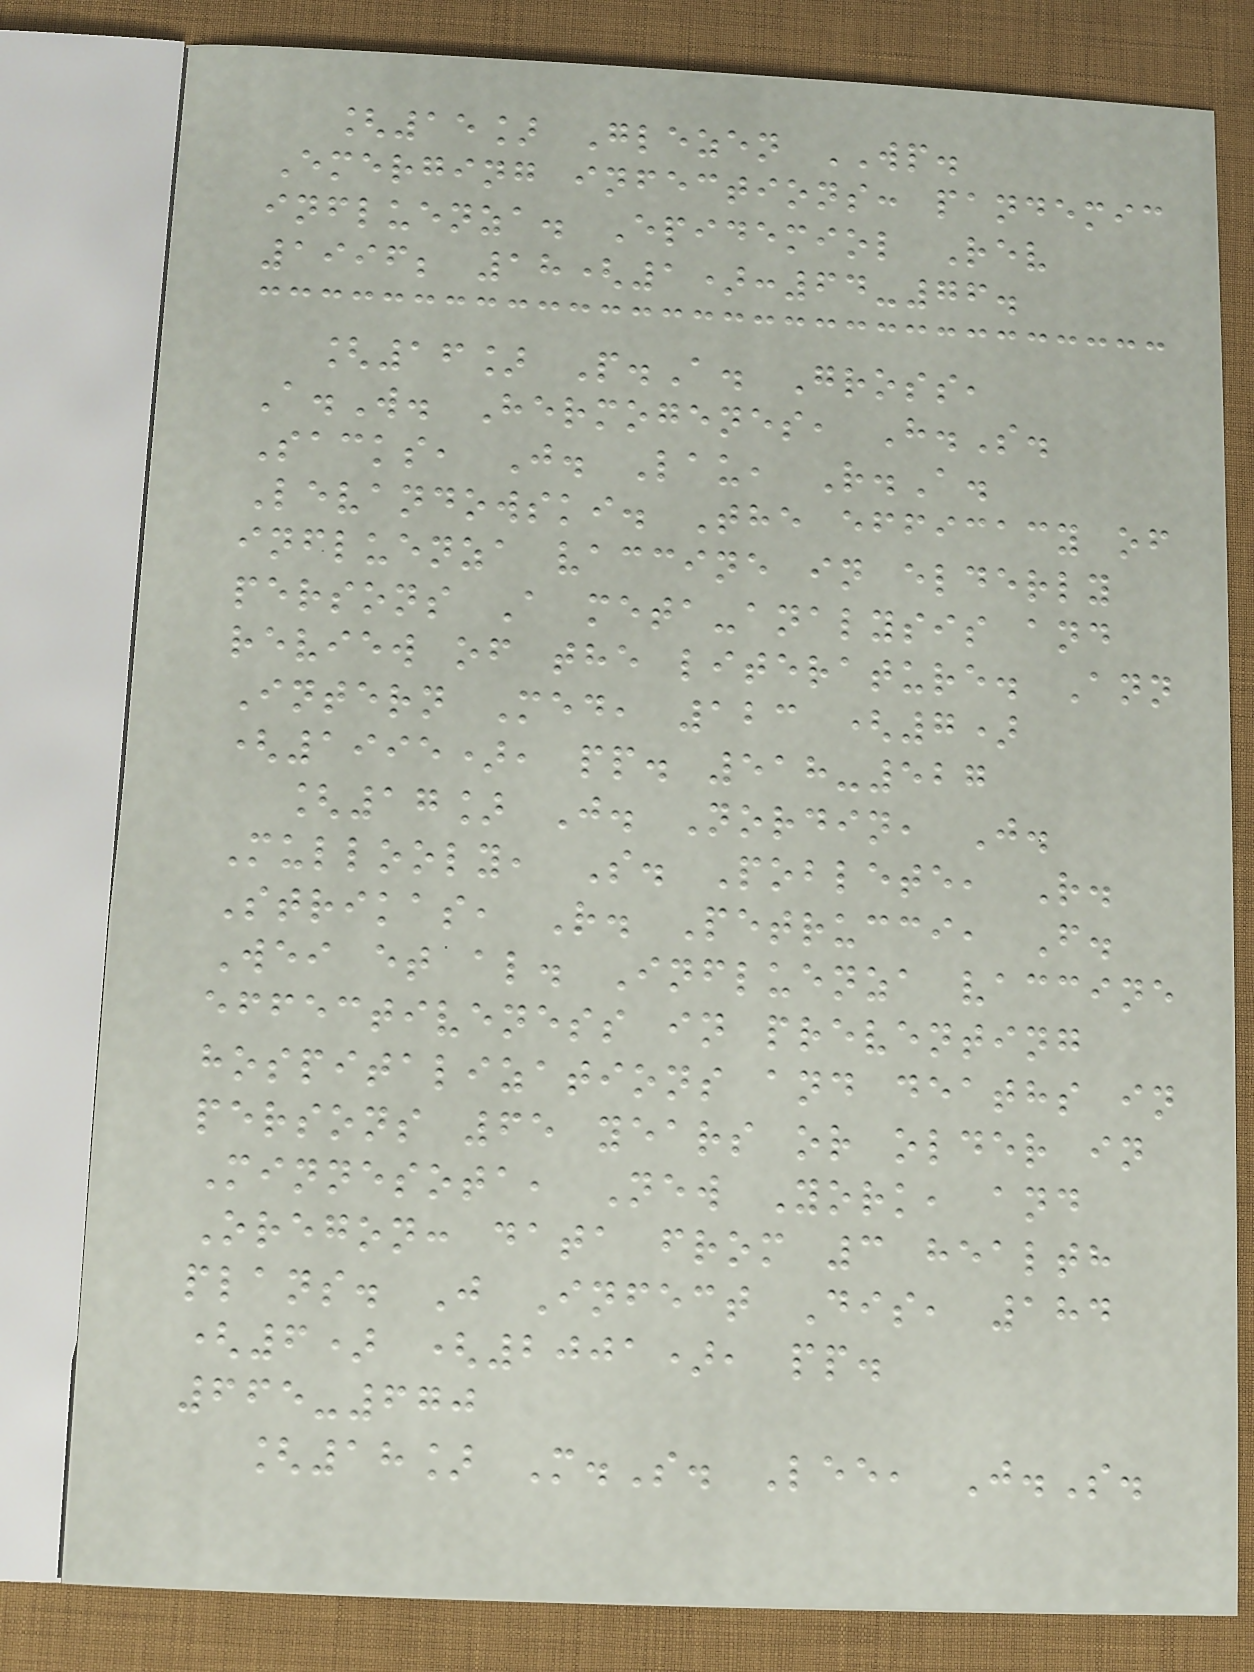[15] Glezen WP.
Emerging infections: pandemic
influenza. Epidemiol Rev
1996; 18(1):64-76.
[16] P.A. Gross,
A.W. Hermogenes, H.S.
Sacks, J. Lau, R.A.
Levandowski. The efficacy of
influenza vaccine in elderly
persons A meta-analysis and
review of the literature. Ann
Intern Med, 123 (7)
(1995), pp. 518-527
[17] J. Nordin, J.
Mullooly, S. Poblete, R.
Strikas, R. Petrucci, F.
Wei et al. Influenza vaccine
effectiveness in preventing
hospitalizations and deaths in
persons 65 years or older in
Minnesota, New York, and
Oregon: data from 3 health
plans. J Infect Dis, 184
(6) (2001), pp.
665-670
[18] M.S. Lee, J.S.
